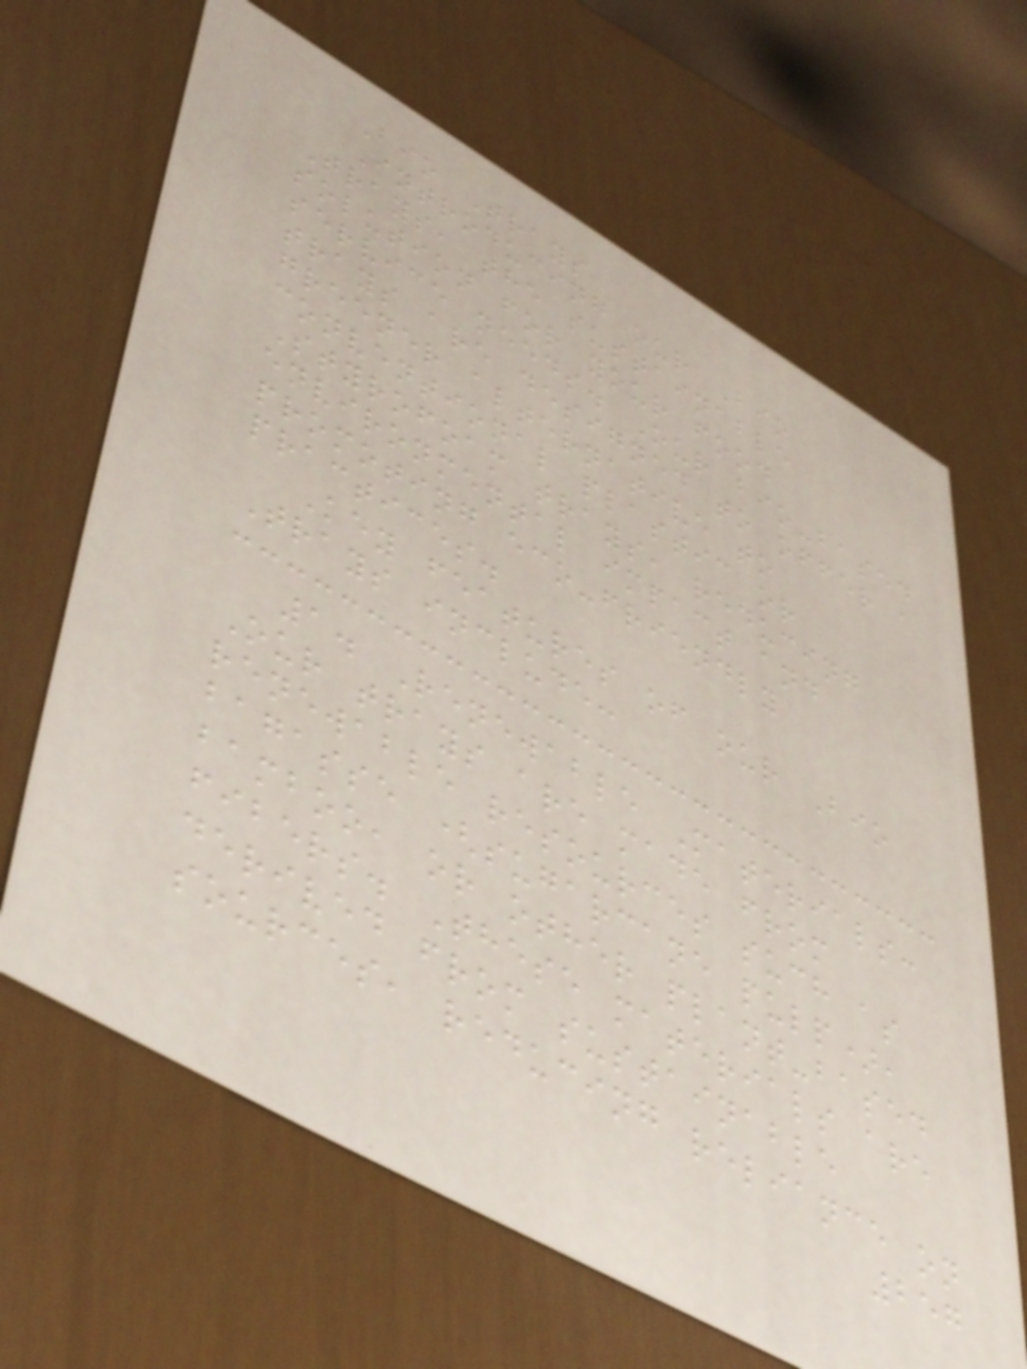Bio Trays
Introducing our Bio
Trays, the sustainable
solution for your food
service needs. Our bio-based
trays are designed to offer a
greener alternative to
conventional plastic or
Styrofoam trays, reducing
environmental impact and
promoting eco-friendly
practices.
Key features of our Bio
Trays include:
1. Renewable Materials:
Our trays are made from
renewable resources such as
bagasse (sugarcane pulp),
bamboo, or other plant-based
fibers. These materials are
derived from sustainable
sources, reducing reliance on
257
